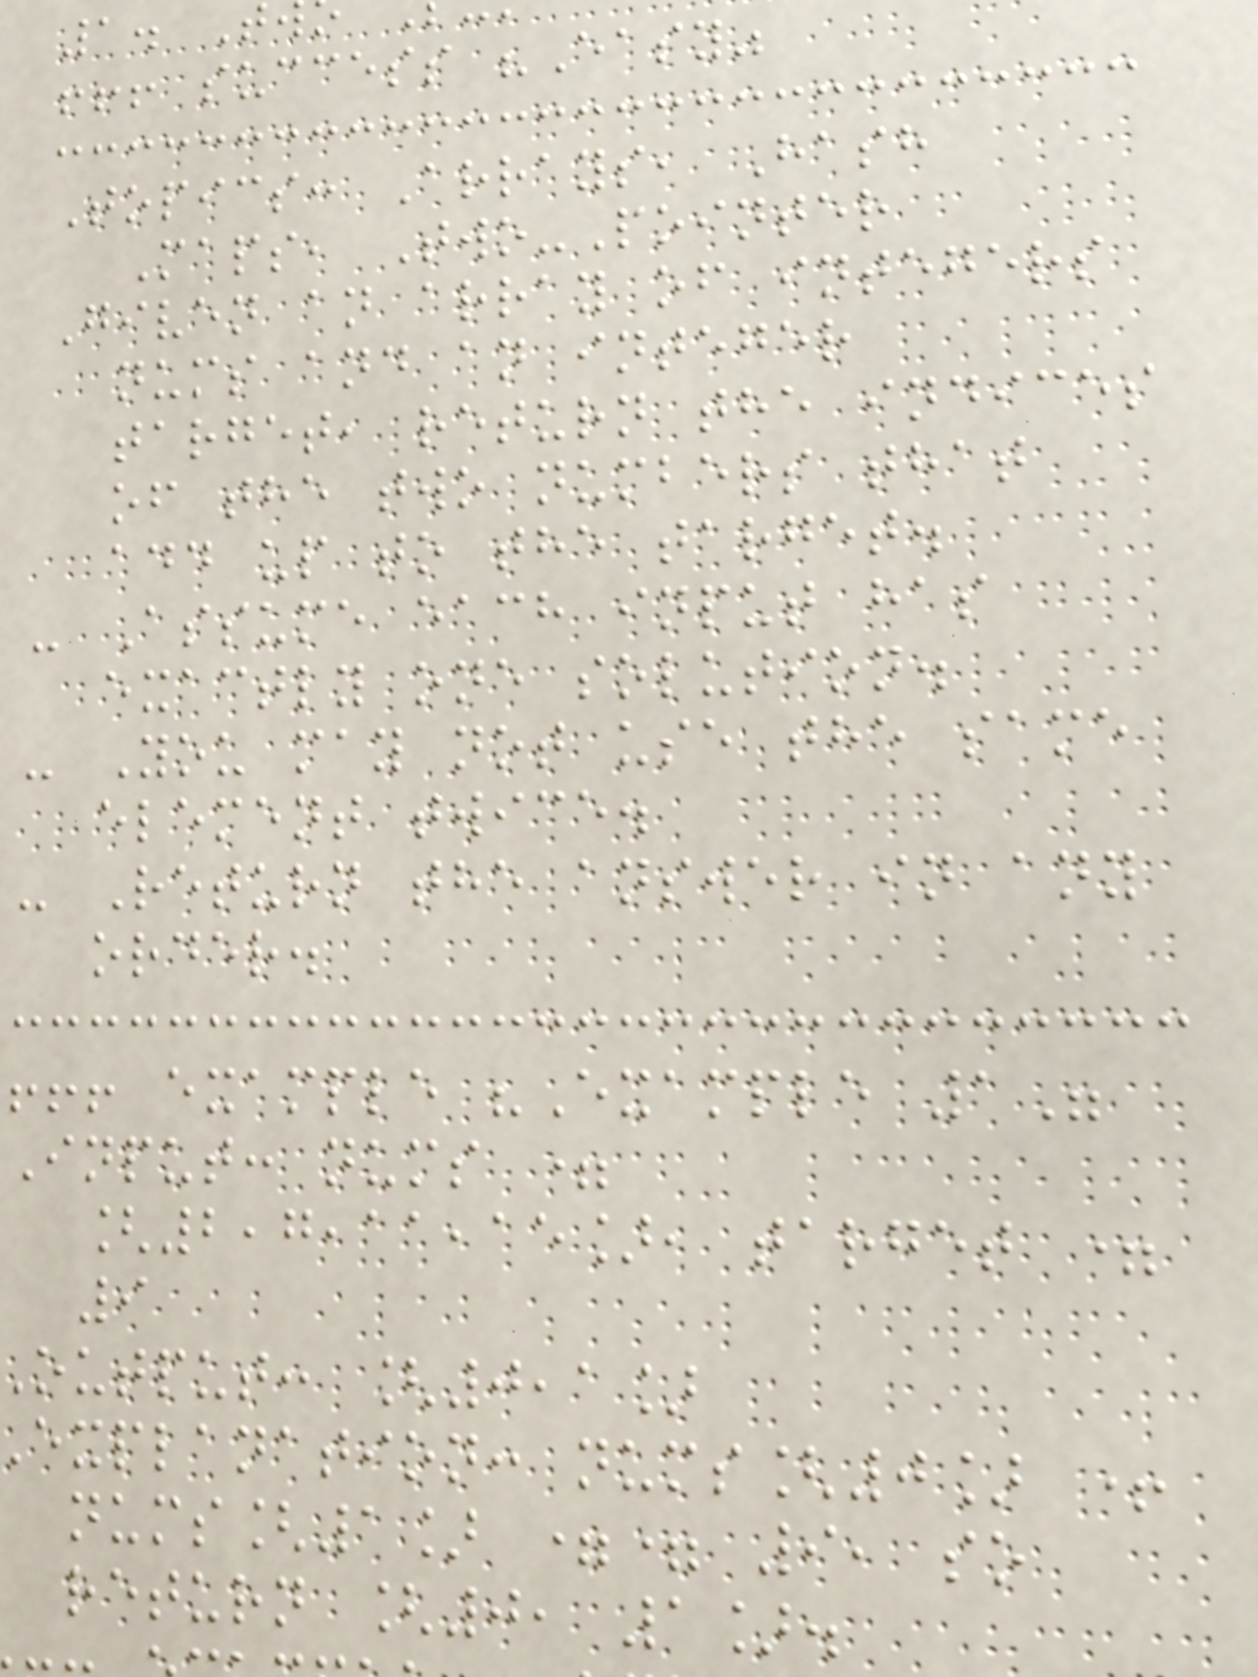1. T
!!! success "Easy"
Topics: Arrays, Hash
Maps, Two-Pointer
Given an array of integers
nums and an integer
target, return the indices
of the two numbers that
add up to the target.
- Assume each input has
exactly one solution.
- You may not use the same
element twice.
- Return the answer in any
order.
!!! example "Example 1"
Input: nums =
[2,7,11,15], target =
9
output: [0,1]
explanation: nums[0] +
nums[1] == 9, so
return [0, 1].
